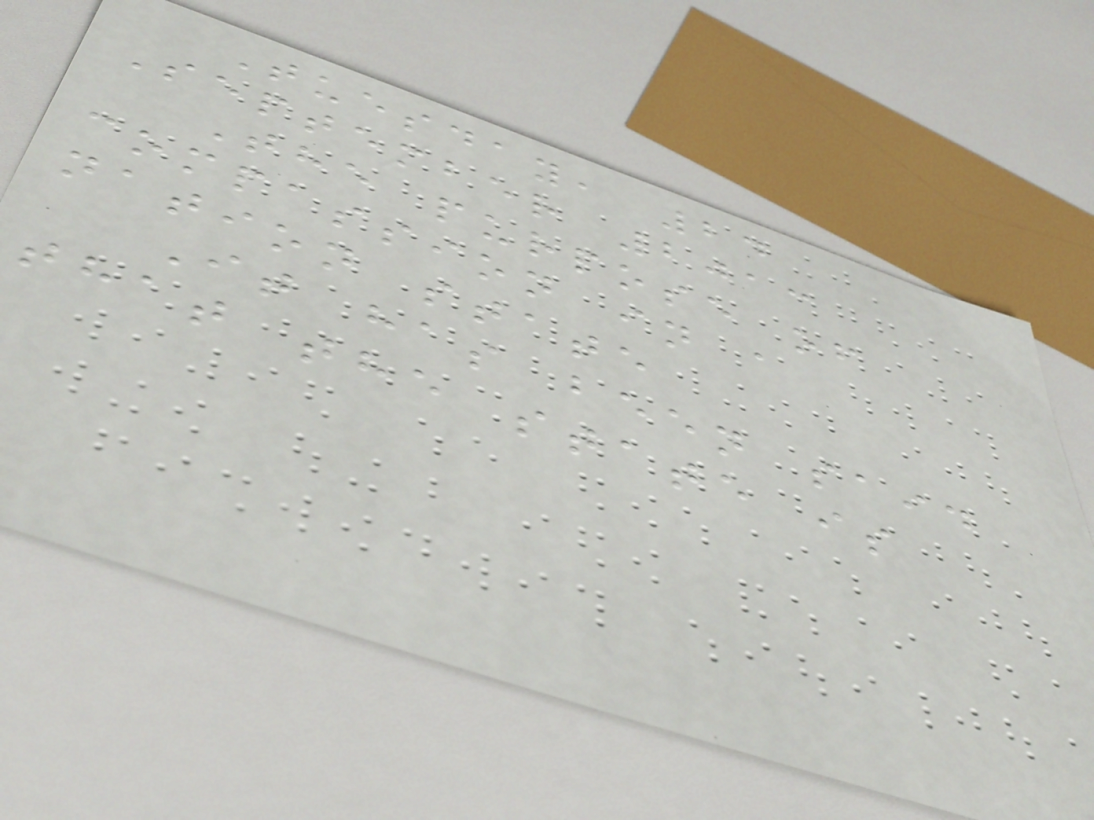Tuesday, 24
September 2013
The purpose of
compassion in a
nation state
It has been said
that the state is
